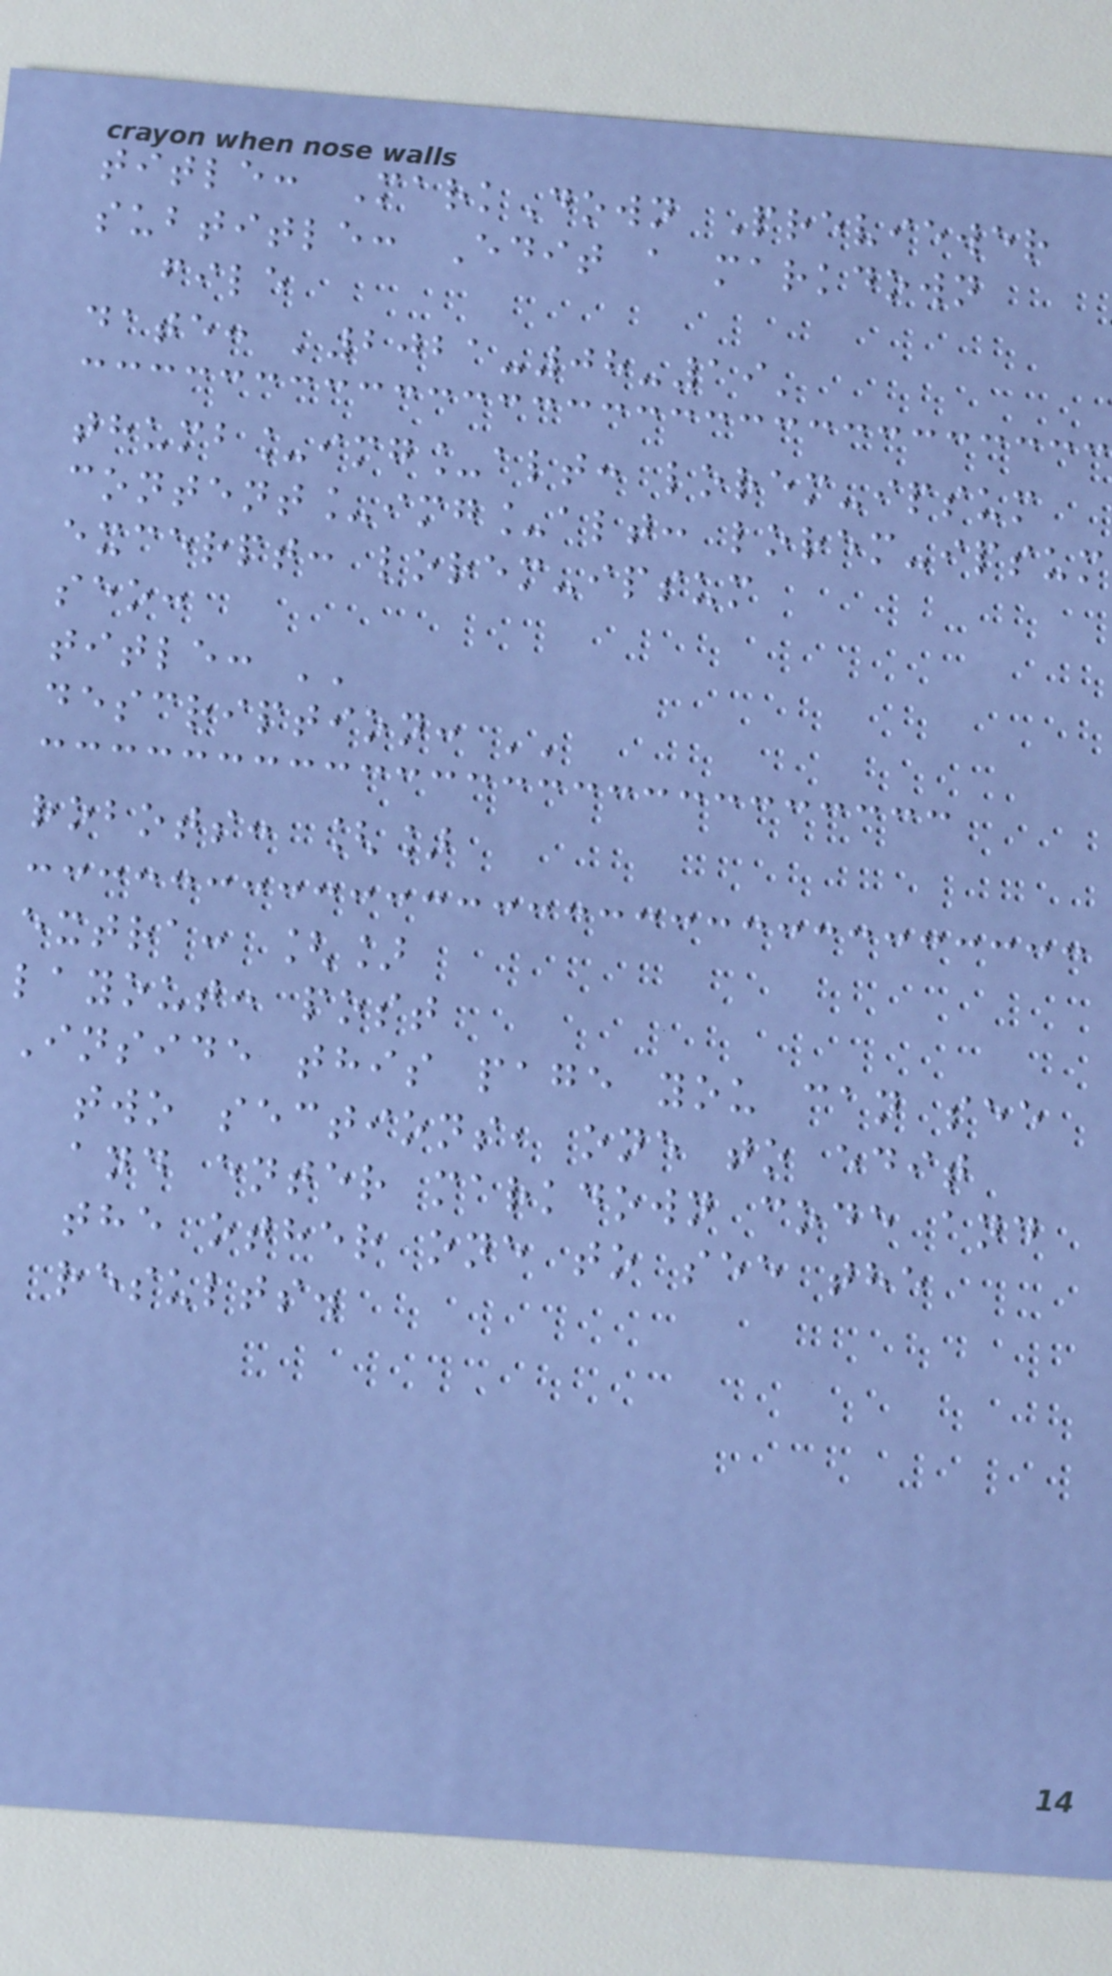title: MarkDown Previewer
subtitle: Edit a markdown
file
date: '2021-08-19'
thumb_img_alt: lorem-ipsum
content_img_alt: lorem-ipsum
excerpt: lorem-ipsum
seo:
title: ''
description: ''
robots: []
extra: []
layout: post
Inside this page you can see
two sections, one to edit
and enter markdown code and
the other one to see the
results.
